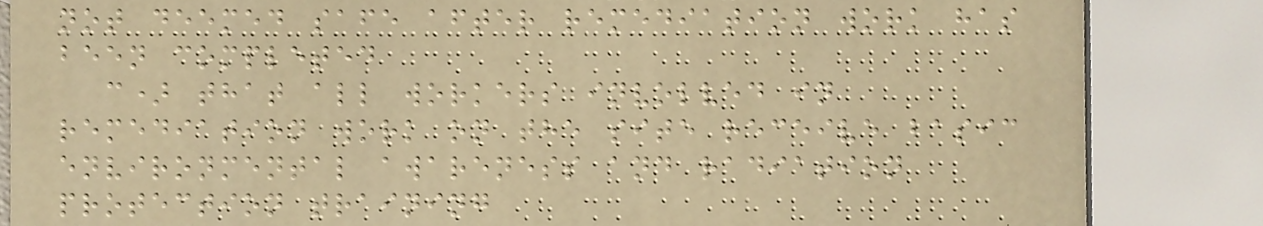not deemed safe after remediation work has
been completed
c) that all workers involved in
remediation work on the site receive basic
environmental awareness and radiation
protection training
